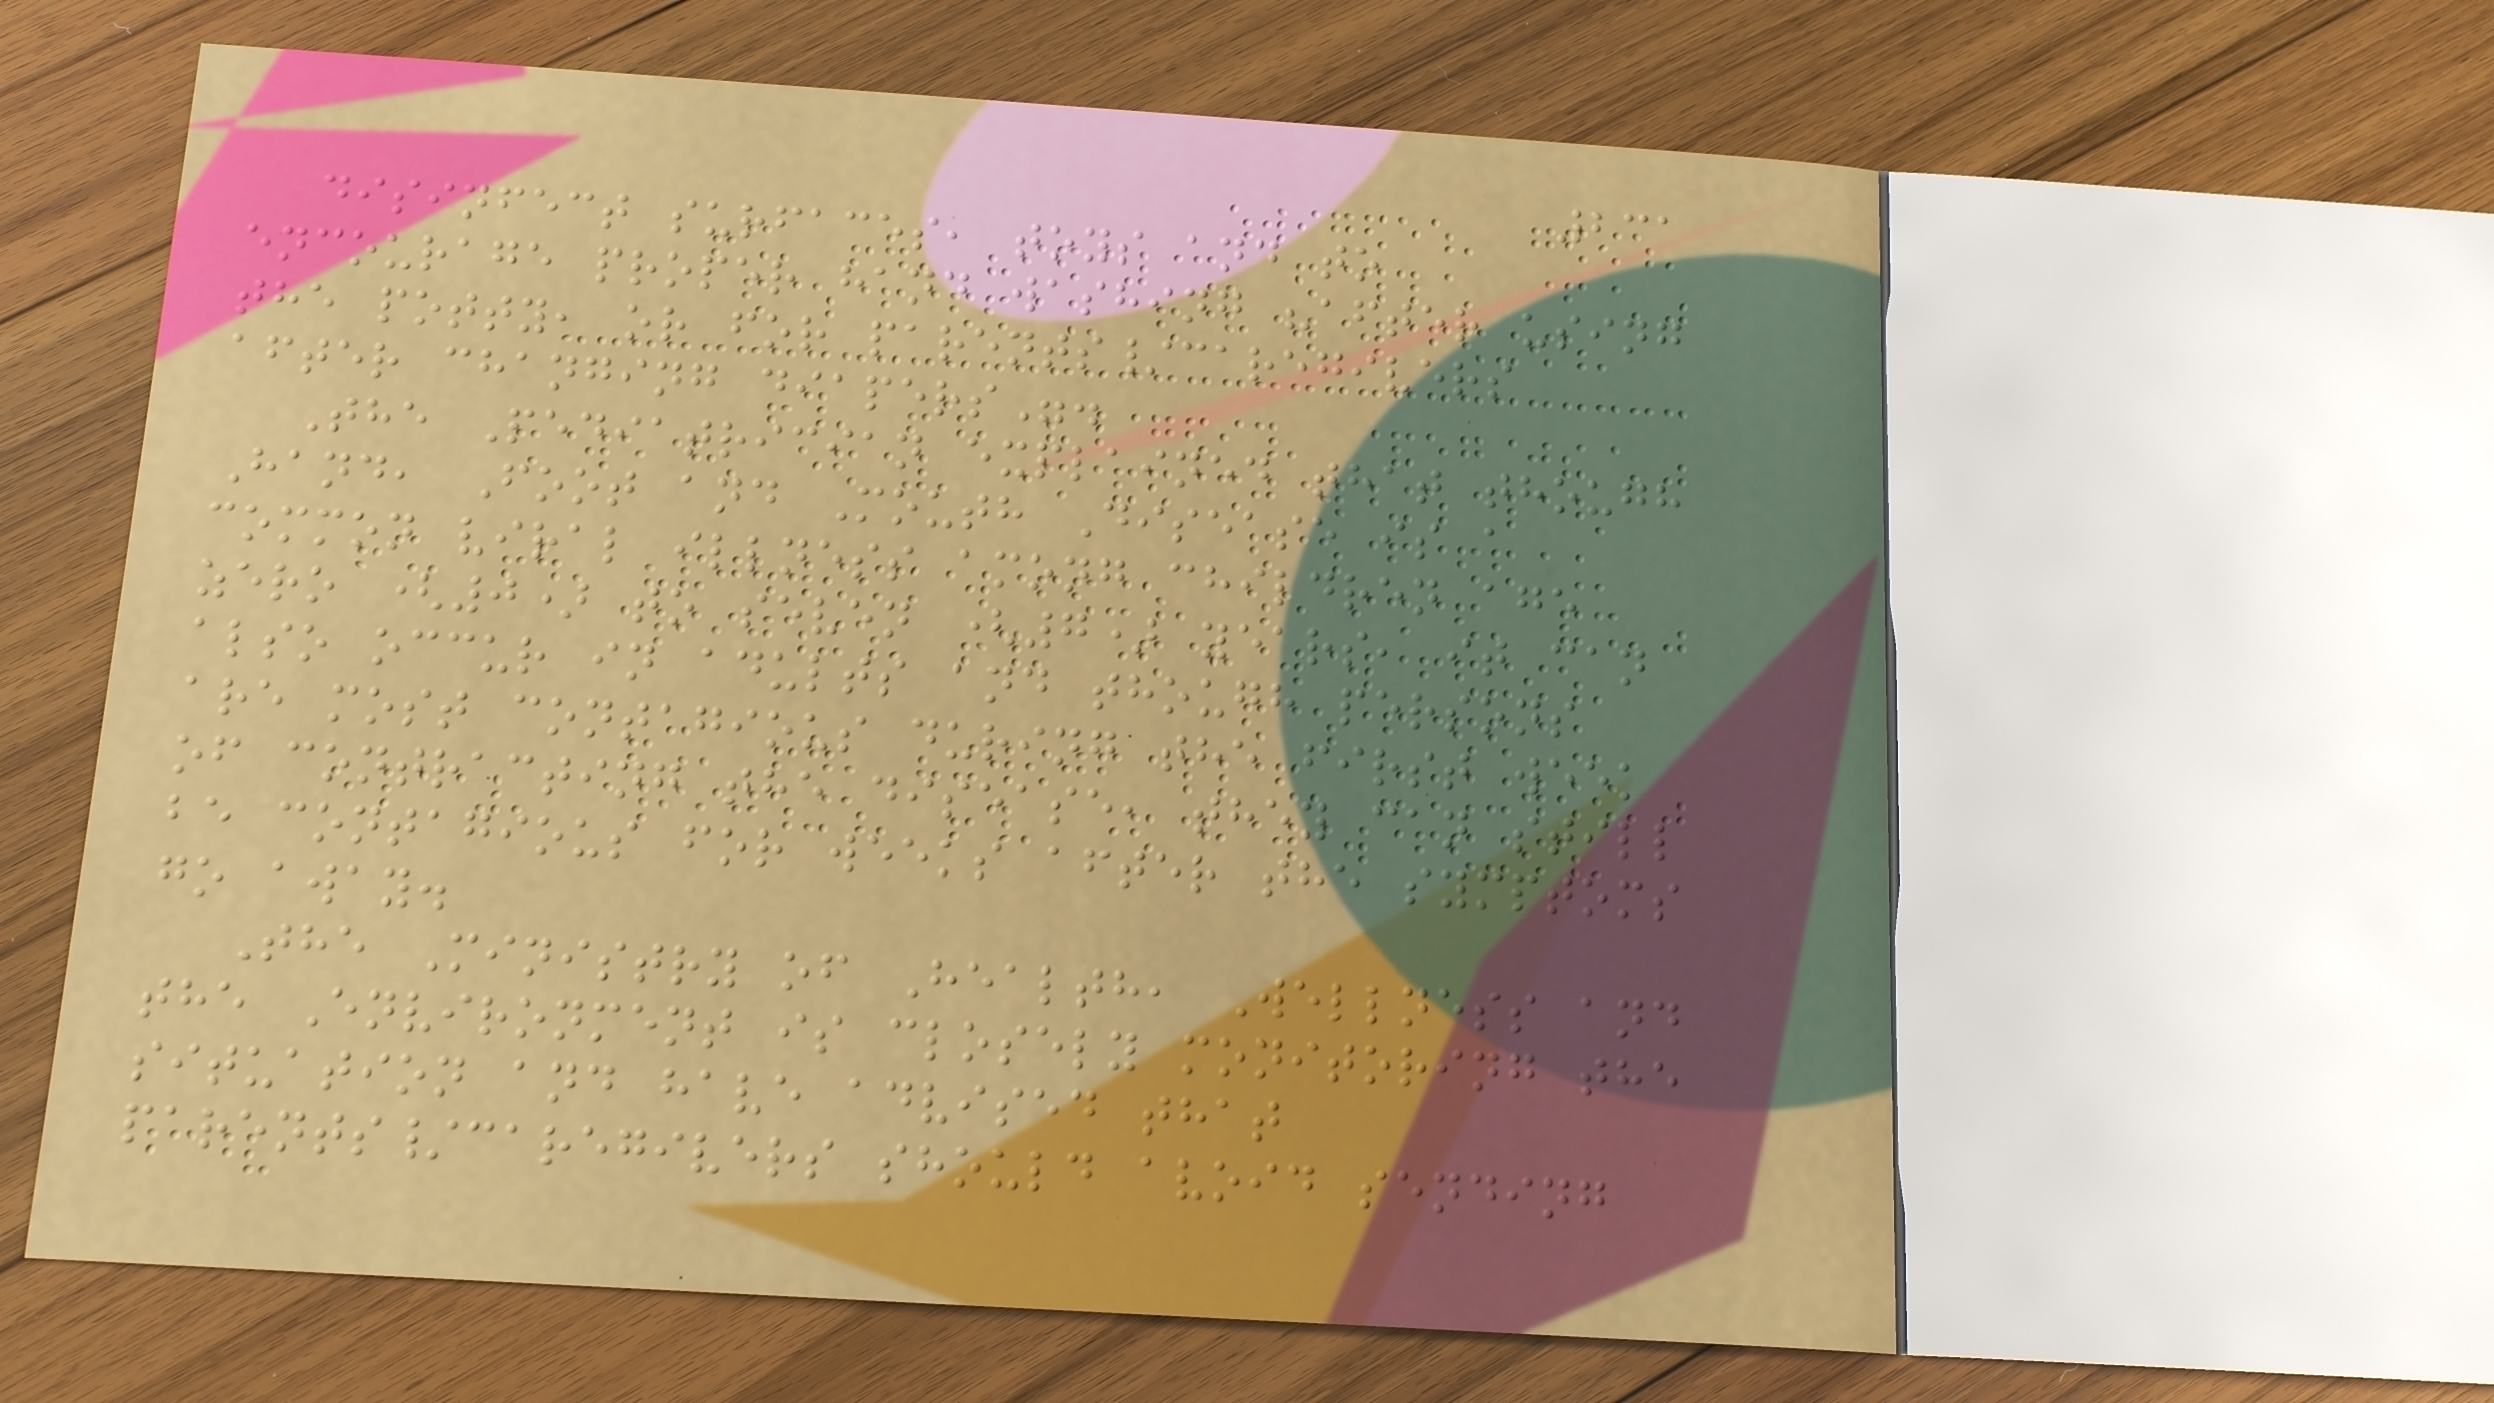231
disinfect surfaces, toys and to
encourage proper hand washing "after using
the potty, or for parents/caregivers
after changing diapers".
The Pediatrician explained that though
Hand, Foot and Mouth Disease is a
common viral illness among children age
zero (0) to seven (7) years, it can
also occur in adults and though persons
are most contagious during the first week
of contracting the disease, they can still
be contagious for weeks after the symptoms
go away.
The Ministry of Health, Wellness and
the Environment is closely monitoring the
situation and have advised that
parents/caregivers should avoid sending
